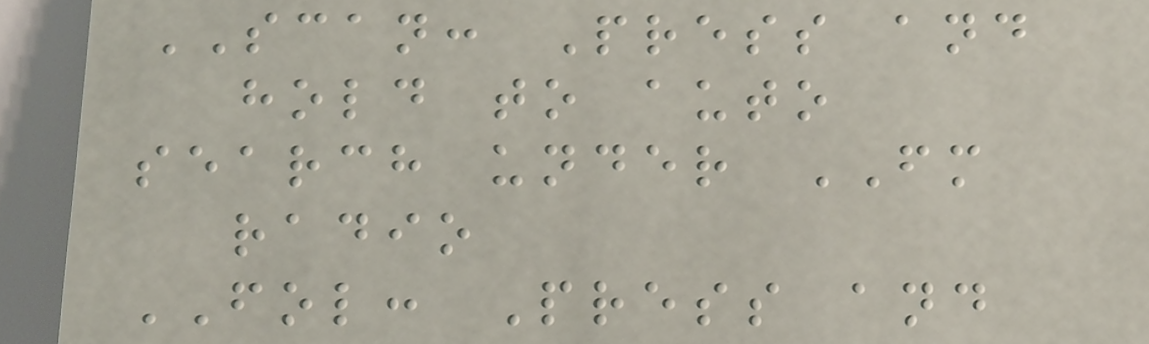SCAN: Press and
hold to auto
search under FM
radio
FOL: Press and
